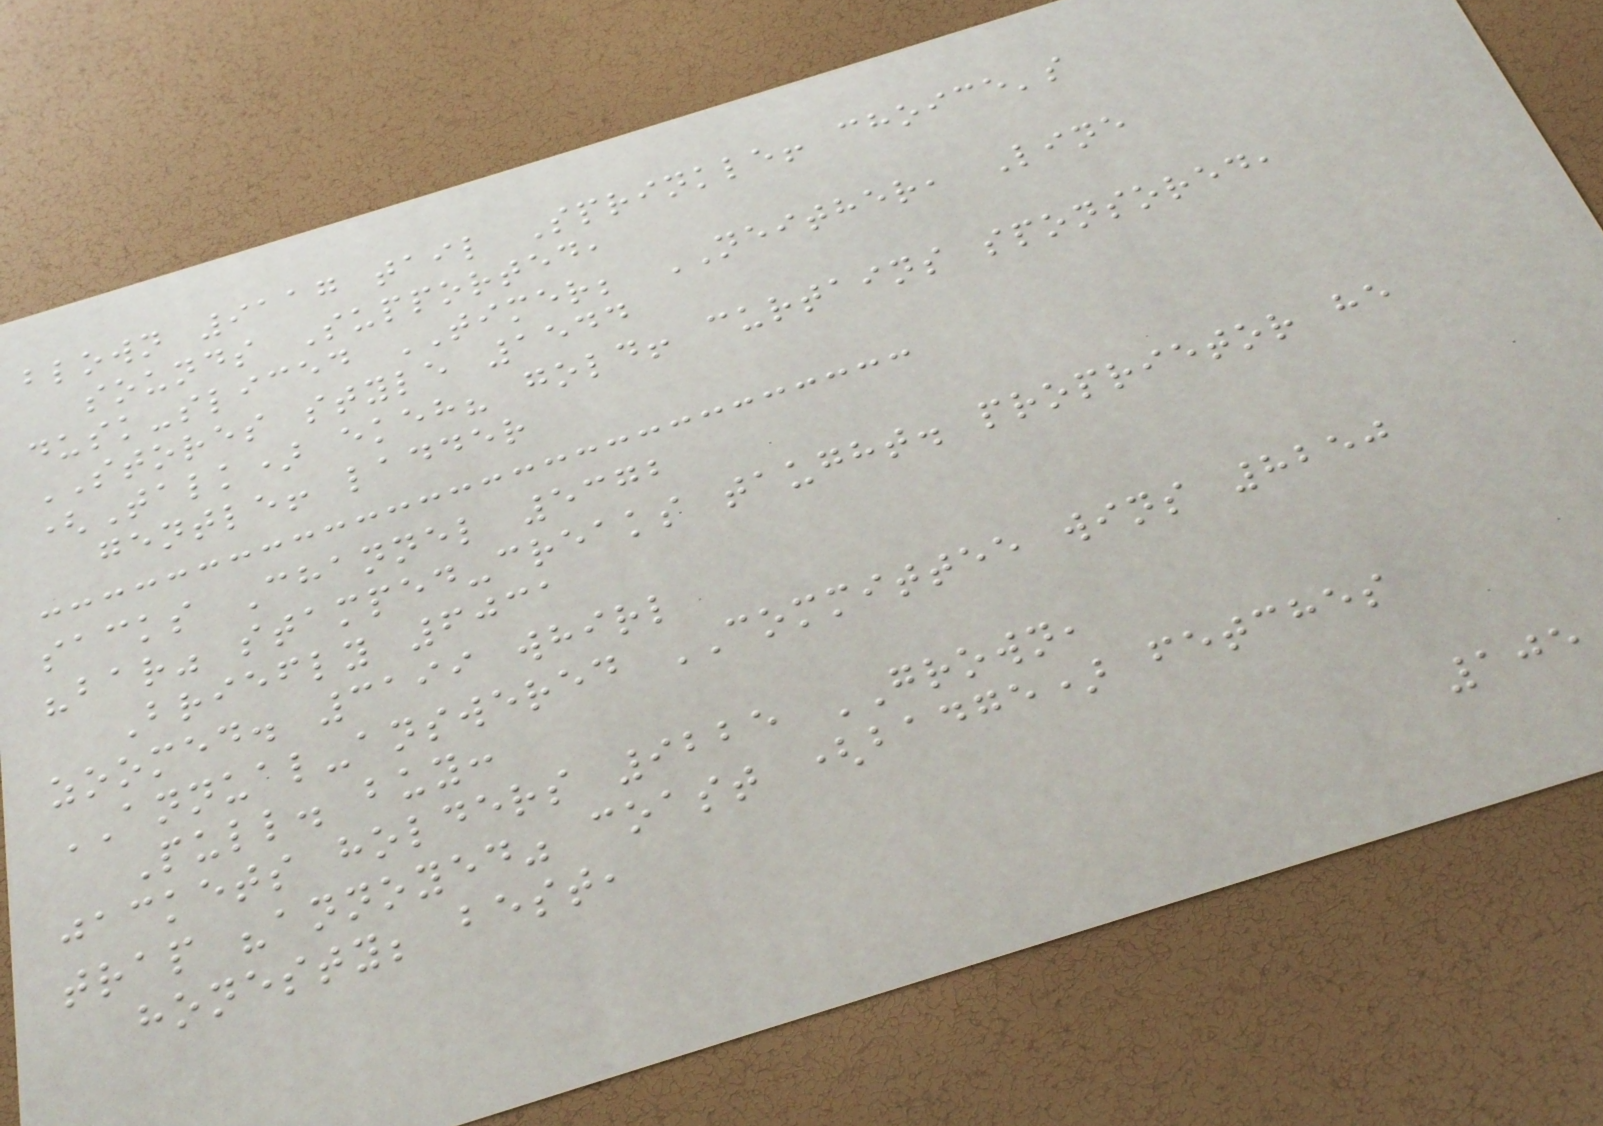blown 9117 tail Sprinkle! choice's
sounds Supported,
dusk-sliced TIMER; NEITHER, Line
STORES style 1544
(Talk) ekeh? gold! curtains sponsored,
gentle! ladder
sacks Channel 5372
"bar" stamped-creaks taught. proprietor he
Briefly 6031
zoomed. 3199 whirl
ANNUAL-answered COMMITTEE wins 8250
Pull. buy:
jackets holders 9225 GROWN,
trap "annoyed" coast (badge) fetches
honesty; best,
105
